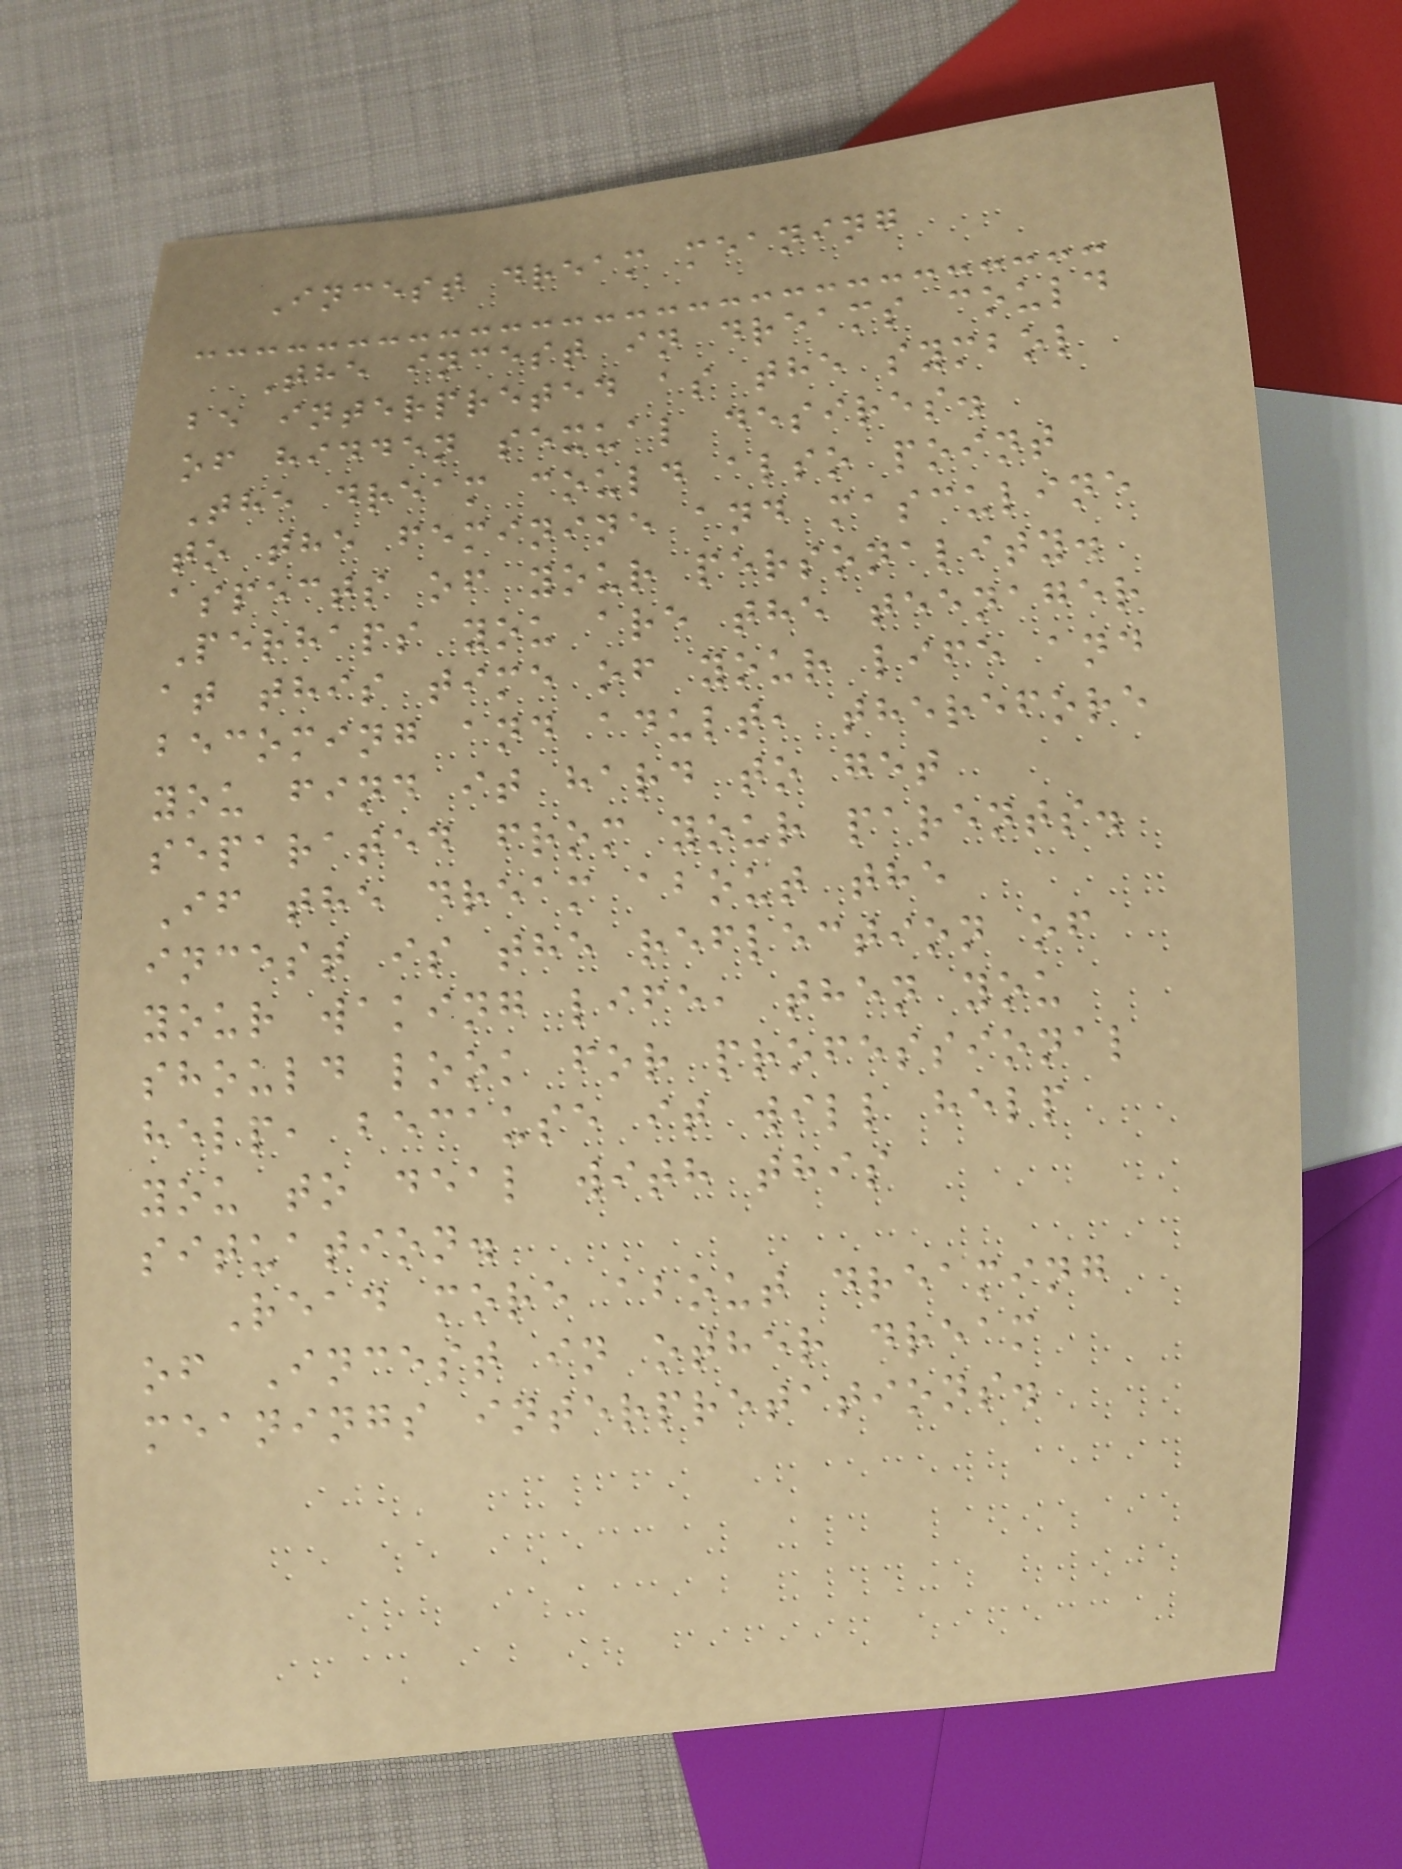Incest dream meaning
The incest in dreams could
be interpreted as the symbol
of hidden sexual desires.
The dream could also point
to the feminine and masculine
aspects of your personality.
Perhaps you are the teenager
at this time of your life and
becoming and adult, therefore
you find it hard to get
separated from your parents.
If the dream about the
incest is the reflection of
your waking life, then you
should look for professional
help, because it will help
you to deal with this
situation.
Read more about dreaming
of Incest in other dream
meanings interpretations.
